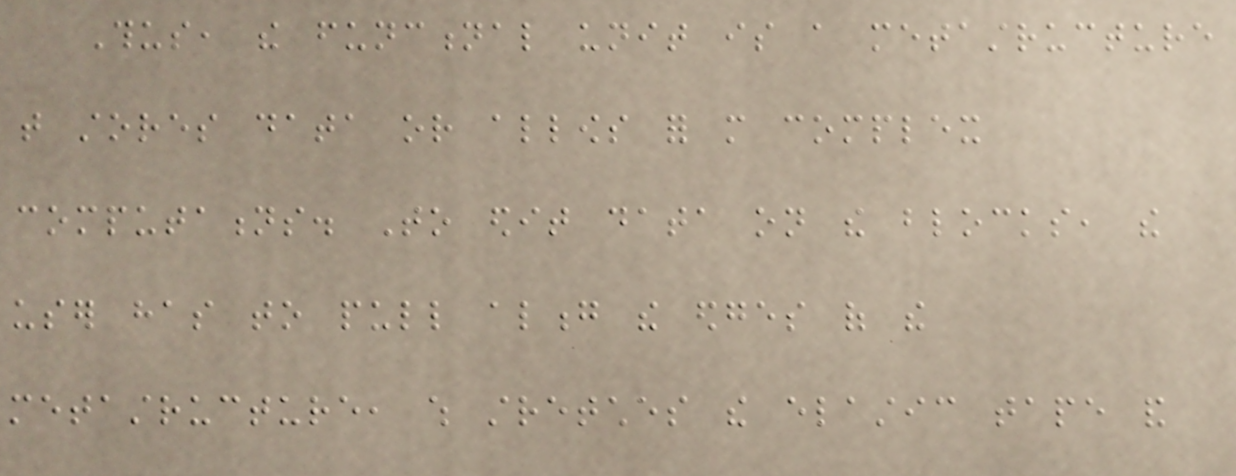Thus, the functional unit is a metastructure
that stores data or allows for more complex
computations. To edit data on the blocks, the
user has to pull along the edges of the
metastructure, which stretches the elastic tape and
